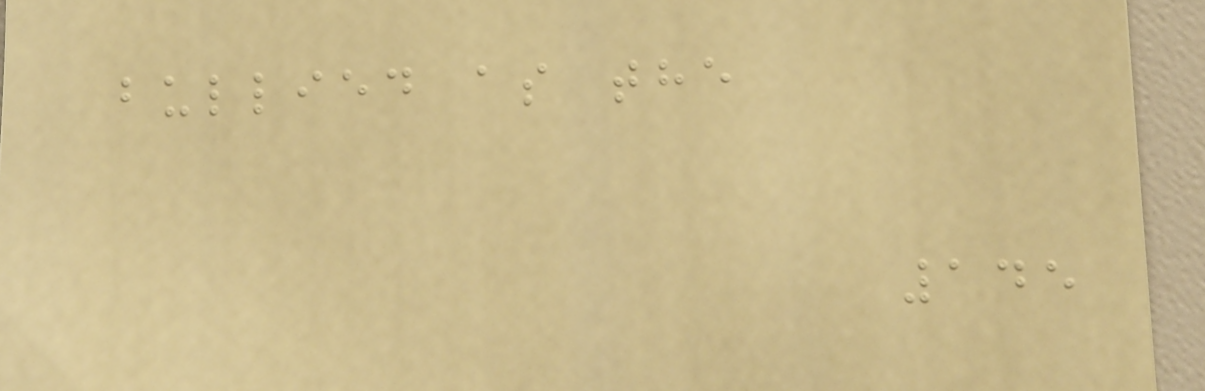bullied as the
145
